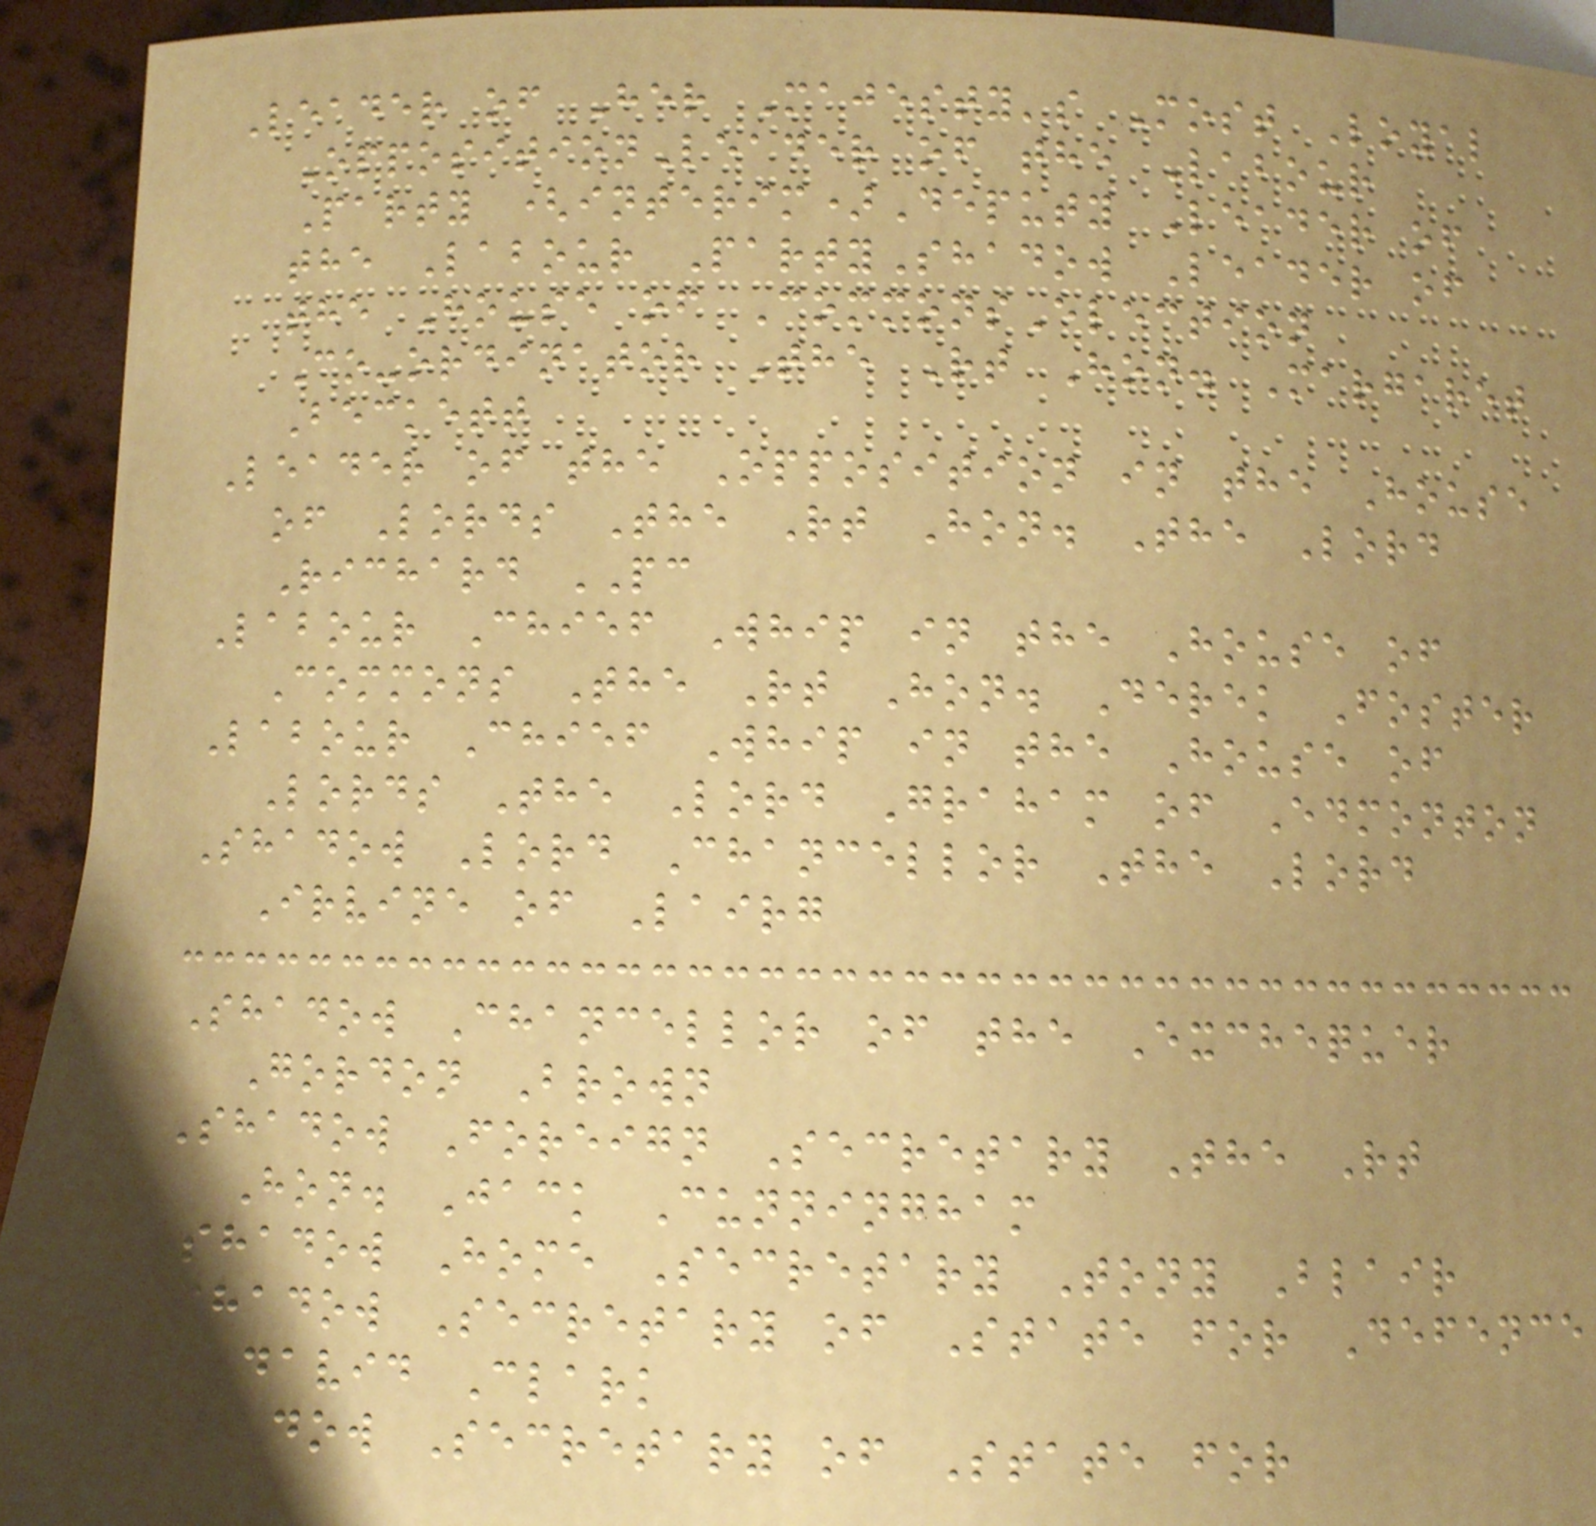Leader of Her Majesty's Most Loyal
OppositionLeader of the Labour
Party (interim)Deputy Leader of
the Labour PartyShadow Leader of
the House of CommonsElection
Co-ordinator The Rt Hon. Margaret
Beckett
Leader of the Opposition in the House
of Lords The Rt Hon. The Lord
Richard PC
Labour Chief Whip in the House of
Commons The Rt Hon. Derek Foster
Labour Chief Whip in the House of
Lords The Lord Graham of Edmonton
Shadow Lord Chancellor The Lord
Irvine of Lairg
Shadow Chancellor of the Exchequer
Gordon Brown
Shadow Foreign Secretary The Rt
Hon. Jack Cunningham
Shadow Home Secretary Tony Blair
Shadow Secretary of State for Defence
David Clark
Shadow Secretary of State for
